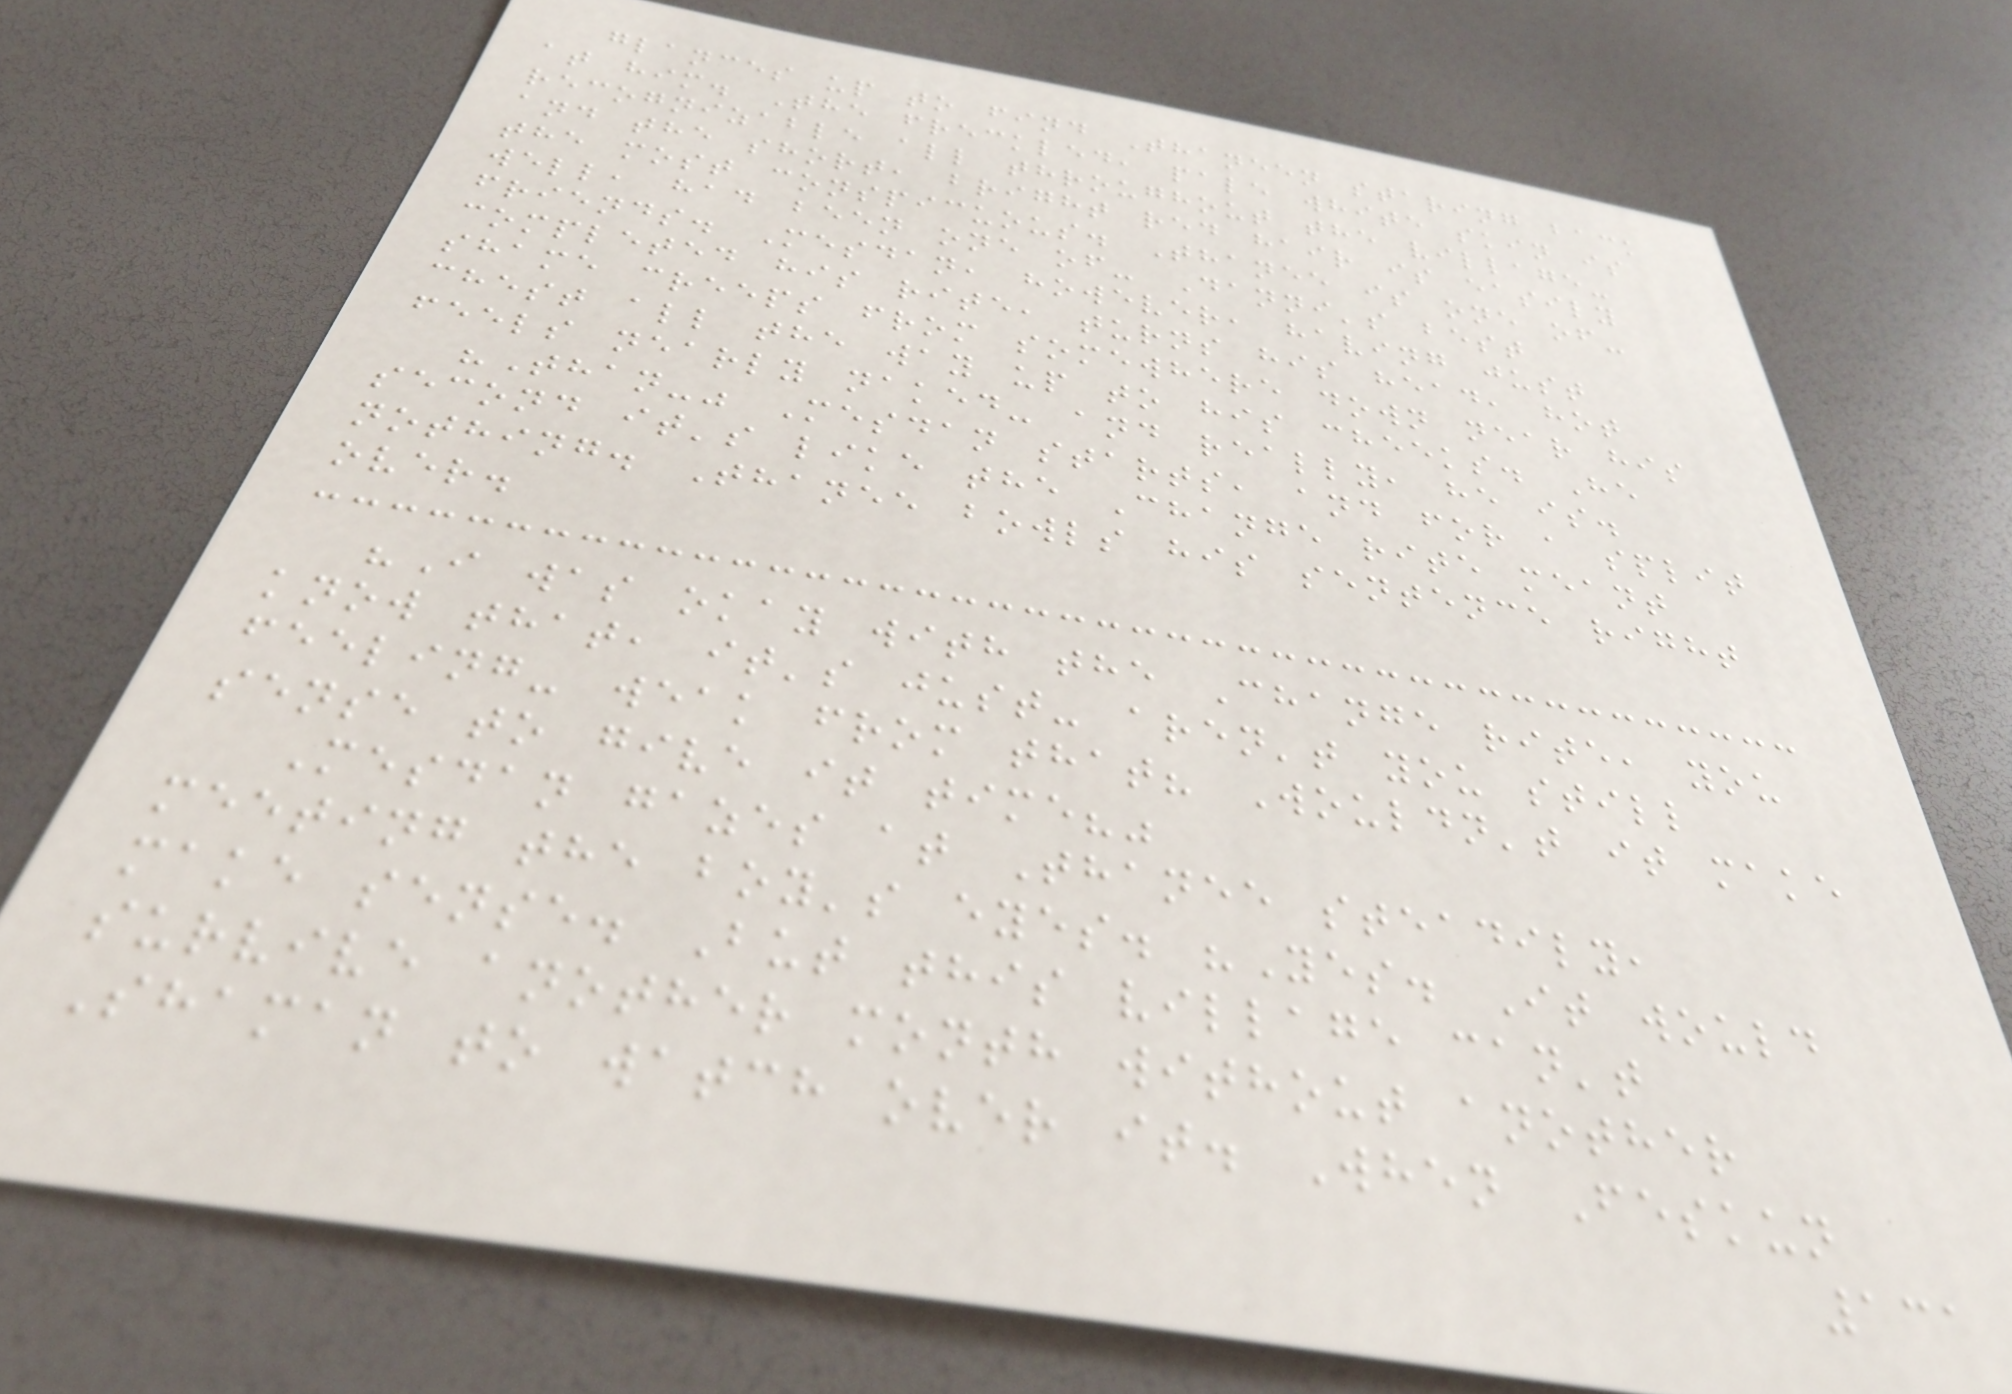glances up to find Thaneen staring back
at him. The freckled, pale white skin is
recognizable all throughout the village-
and the short, bright red hair is easily
the most conspicuous. Thanee is one of-
well, had been one of- Danni's best
friends. Mesdan, however, having just
completed his rite, turns his head, hot
shame creeps from somewhere down near his
chest all the way up to his cheeks. He
feels nearly naked- and really, he is.
"Than-" Mesdan starts, and for a split
second it's like the Change rite meant
nothing. Thanee bowls his sentence right
over.
"I was okay with the Change rite, you
know that, it's just- aren't you still
feeling- weak from that? Wouldn't it make
sense to give it time?"
Mesdan gazes at Thanee steadily,
meeting the boy's eyes. "Yes. It would
make sense. But this village can't
survive another month without another
Shaman to watch over it. When Feskun
131
